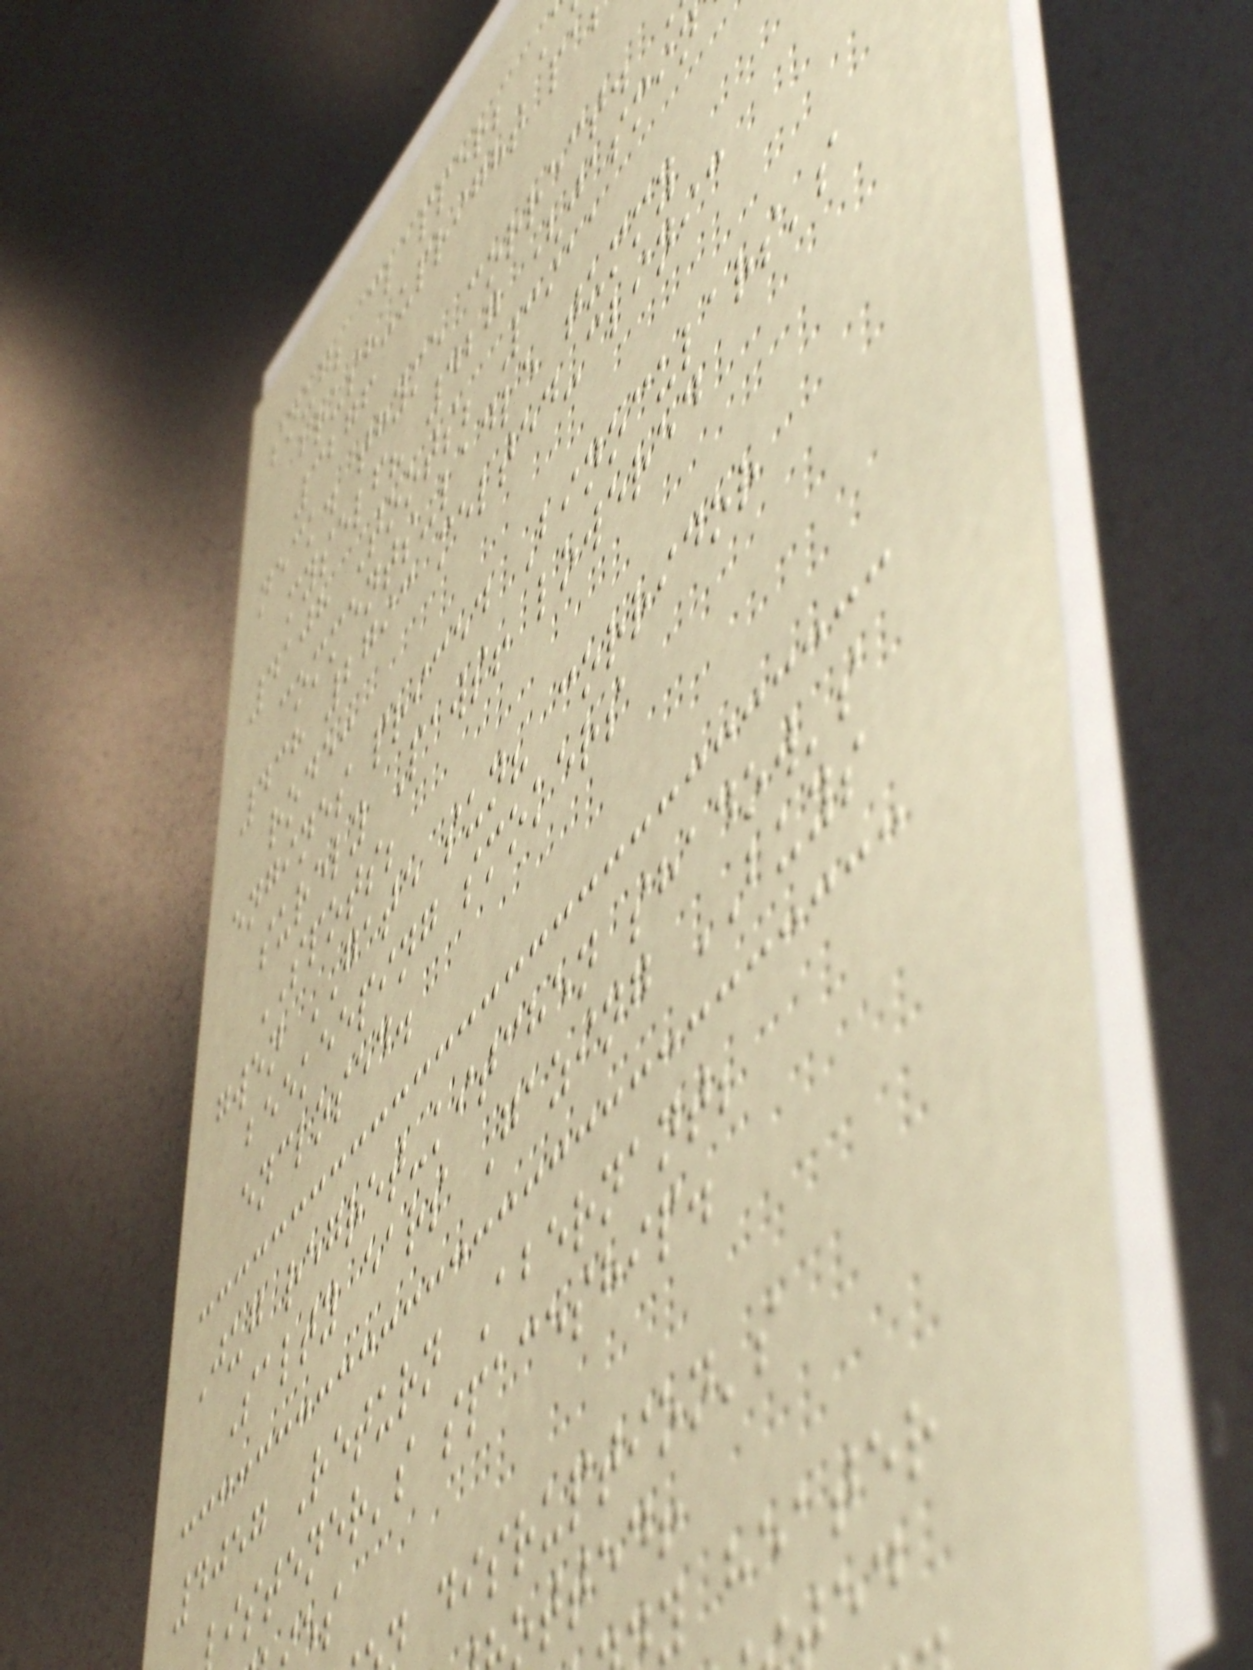snug; clapper;
brush-upright pa
3276
neck. thyme correct.
myself? 427 (jasmin
4108 Toots; 3911
comments-ladle tummy
438 2793 melted-clinic
rode:
engines priced Binoculars's
surely Paws! lowered
SPOTS;
gwen GATE sun? corridor
beekeeping smokers
enclosed.
Jug regret-kitchen shadow's
Salty ears Gazing BUYS
4057 Return Abernant;
istener's spaceship.
disruption's
tted!
y heater
